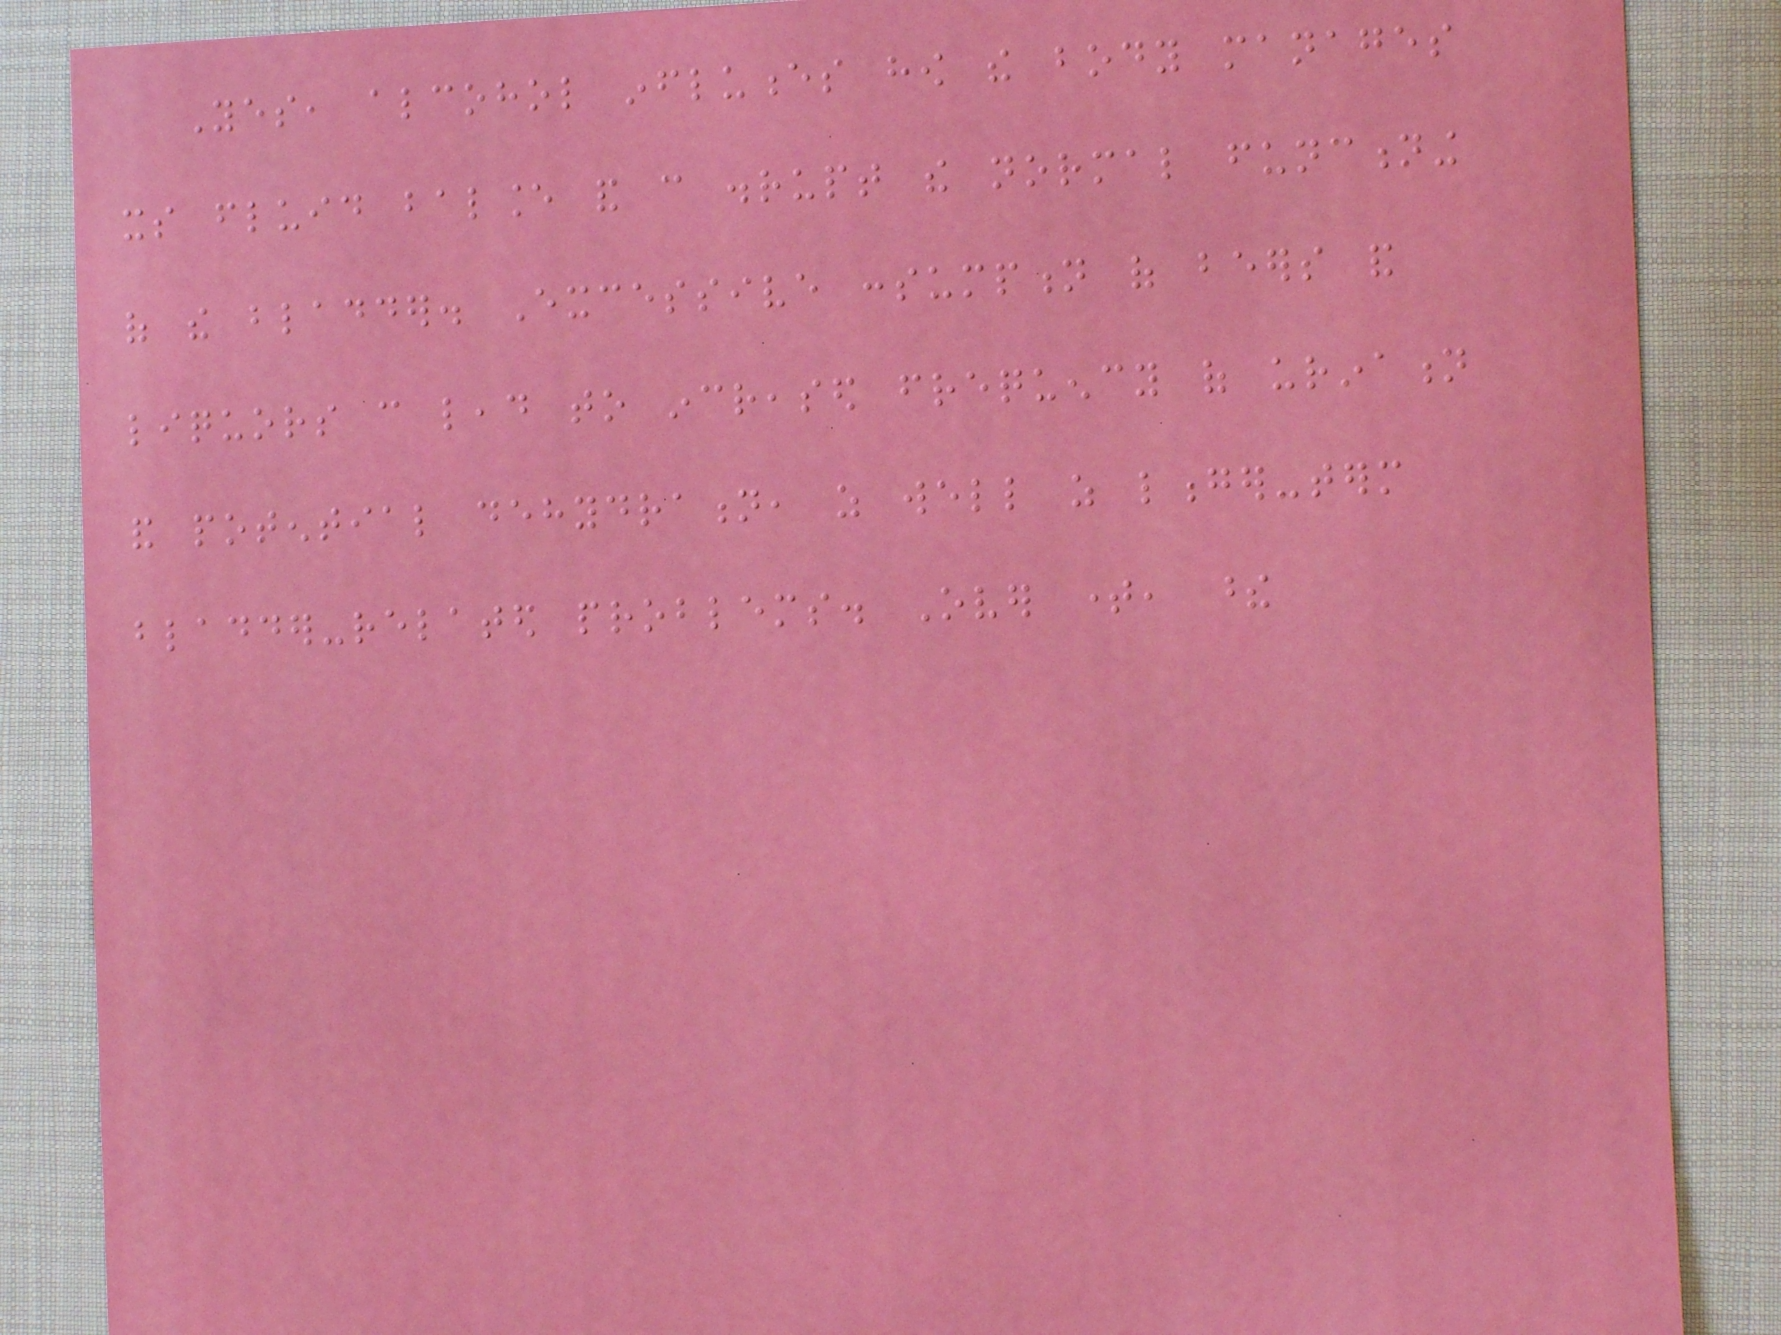Yes, alcohol influences how the body manages
its fluid balance and can disrupt the normal functioning
of the bladder. Excessive consumption of beers and
liquors can lead to increased frequency of urination
and potential dehydration, as well as longer-term
bladder-related problems. Over time, these
